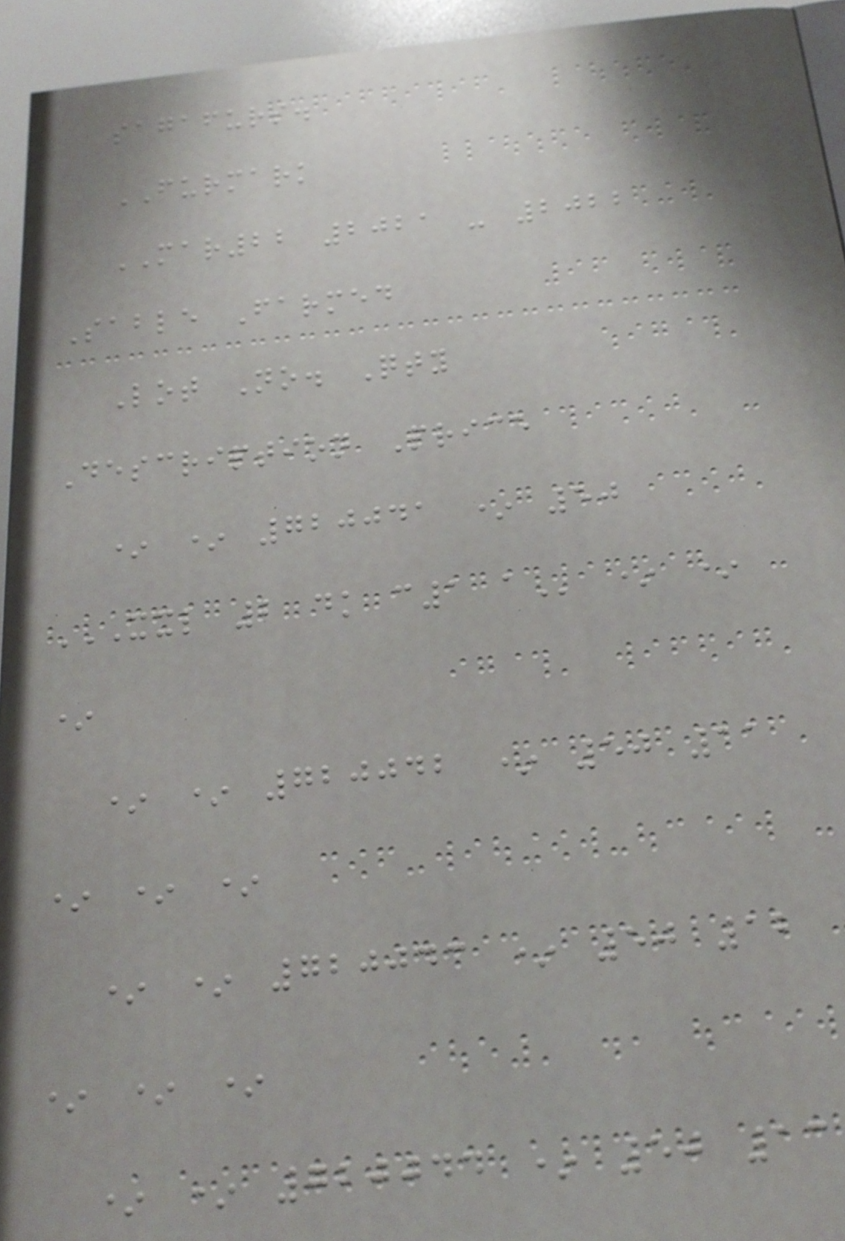sagafurs.
FURMARK
MAR22 2021 - 2022
Sable Farmed
Lot No. Qty
Description Price
* * 720041 * 50
XXL 2 DK C1 A * *
*
* * 720042 * 50 11
* * *
* * 720043 * 50 12
* * *
* * 720044 * 50 13
